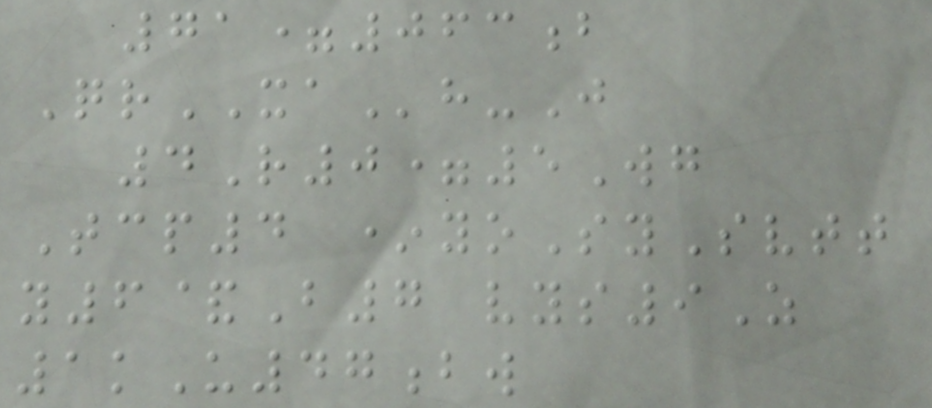71=063b
QrXAh-J
4R0=5Wg
Tcp4 *yoSySvtt
y6&B7 vys9Z
1kU47bw
